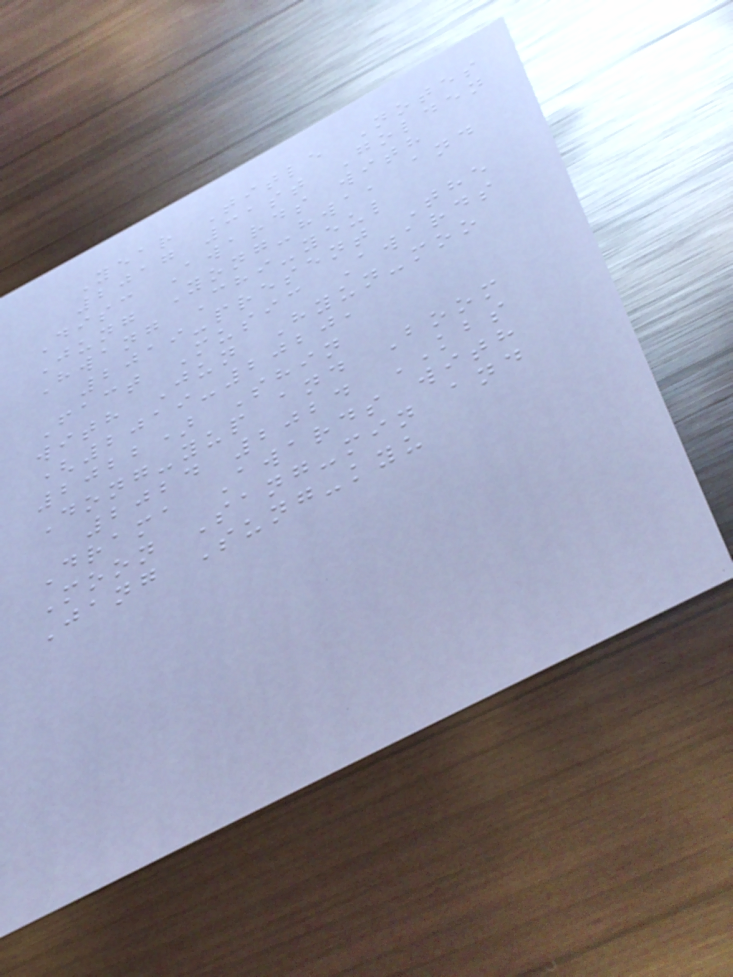Year Title Notes
2017 31st Golden
Disc Awards with
Jung Yong-hwa, and
Hwang Chi-yeul
2019-present The
Fact Music Awards
with Jun Hyun-moo
(2019-2020,
2022) Shin
Dong-yup and Boom
2024 2024 KBS
Drama Awards with
Moon Sang-min and
Jang Sung-kyu
